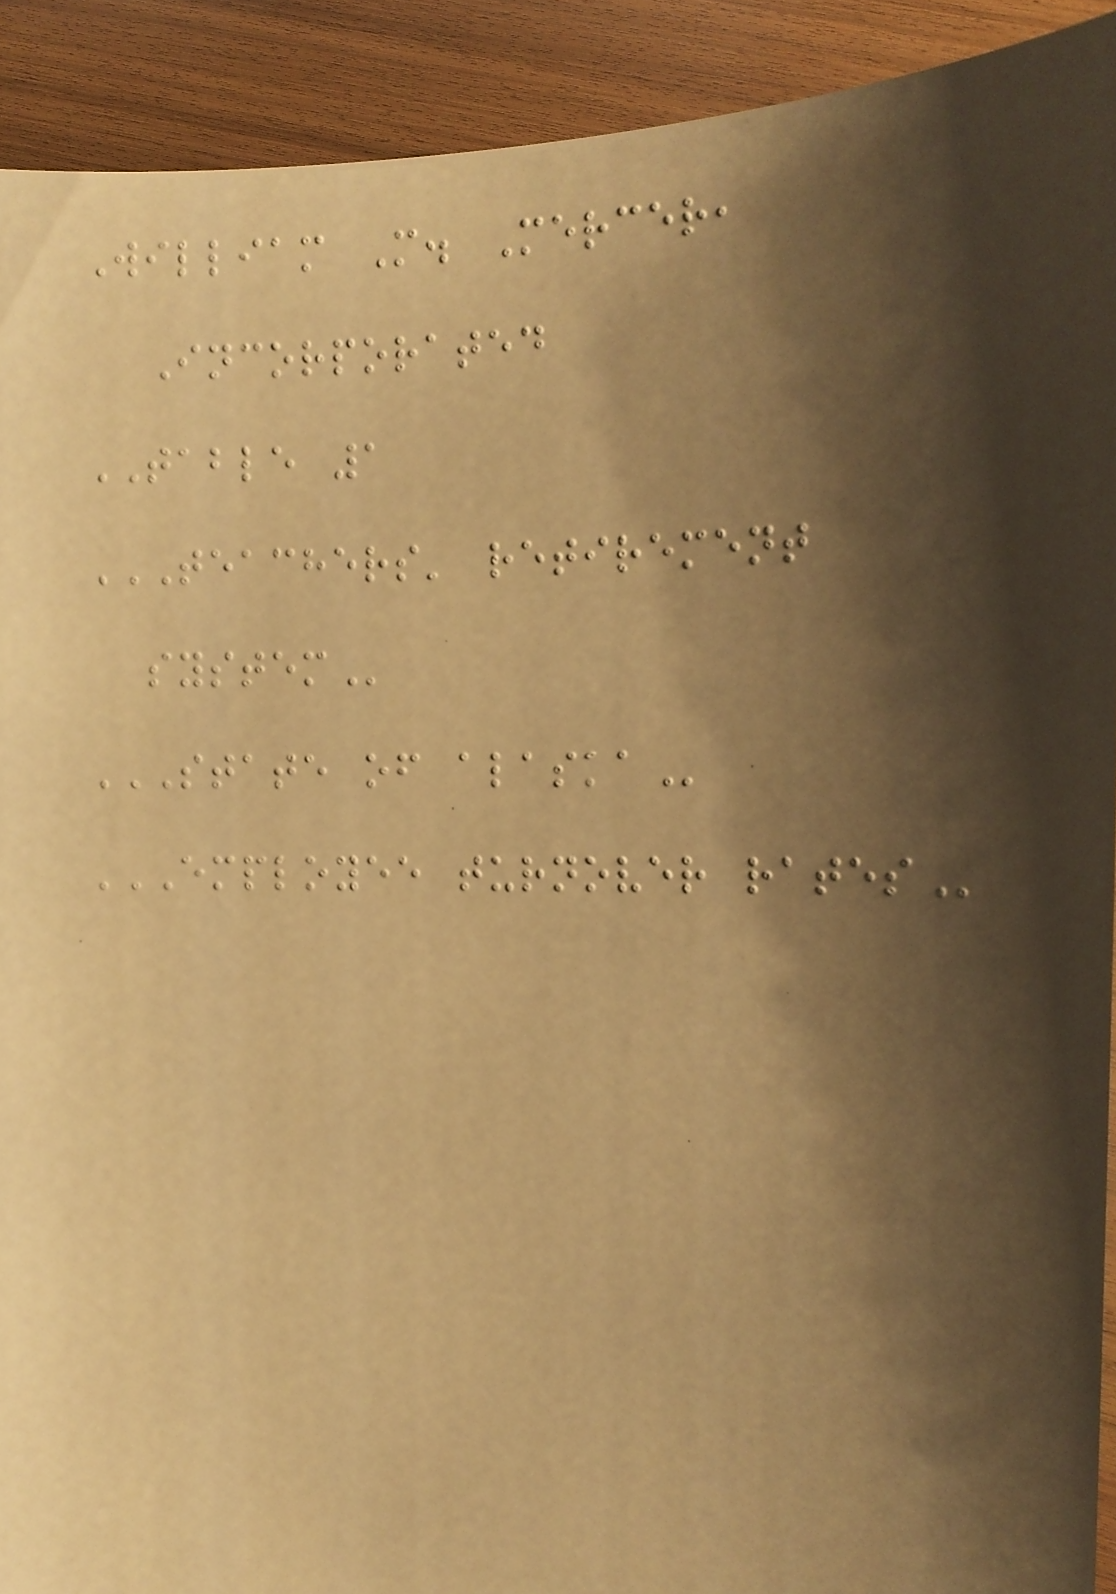William M. Mercer,
Incorporated
TABLE 1
TEACHERS' RETIREMENT
SYSTEM
STATE OF ALASKA
EMPLOYEE TURNOVER RATES
